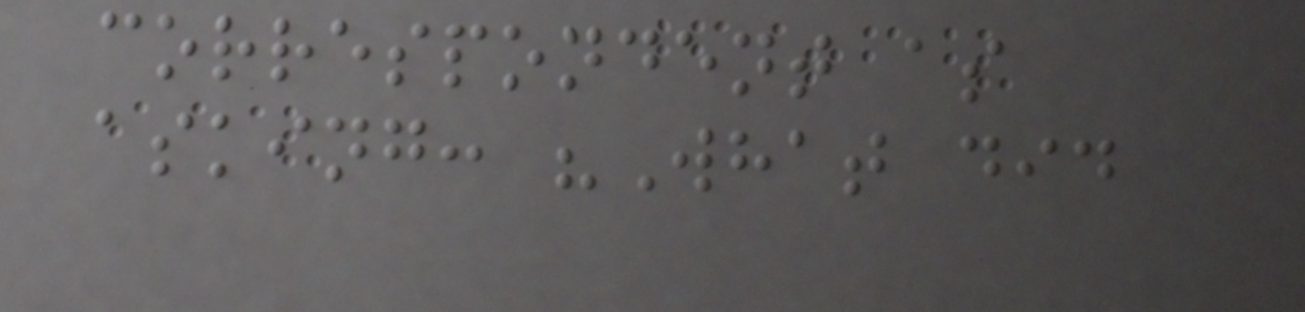correspondent as
asking: "What did
